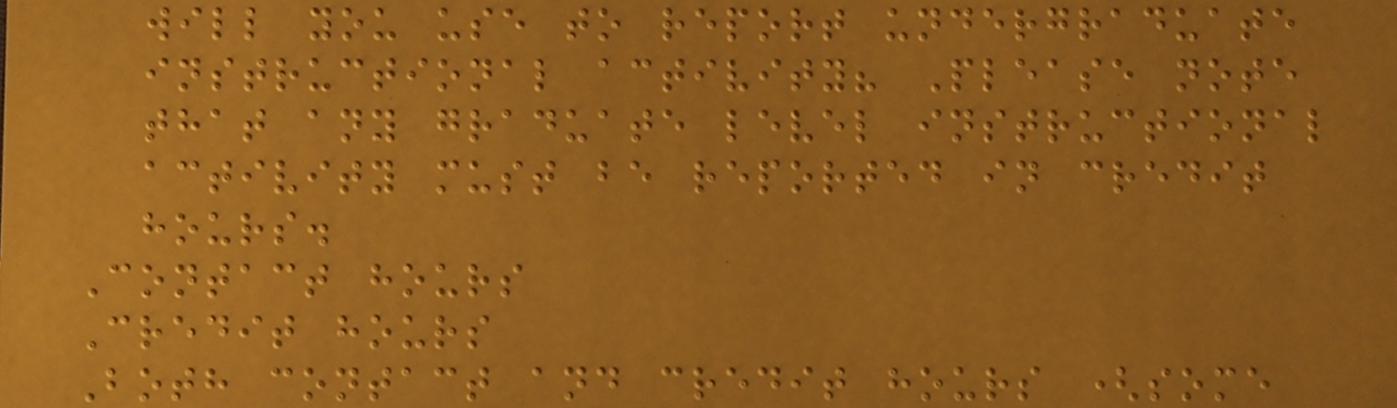will you use to report undergraduate
instructional activity? Please note
that any graduate level instructional
activity must be reported in credit
hours.
Contact hours
Credit hours
Both contact and credit hours (some
